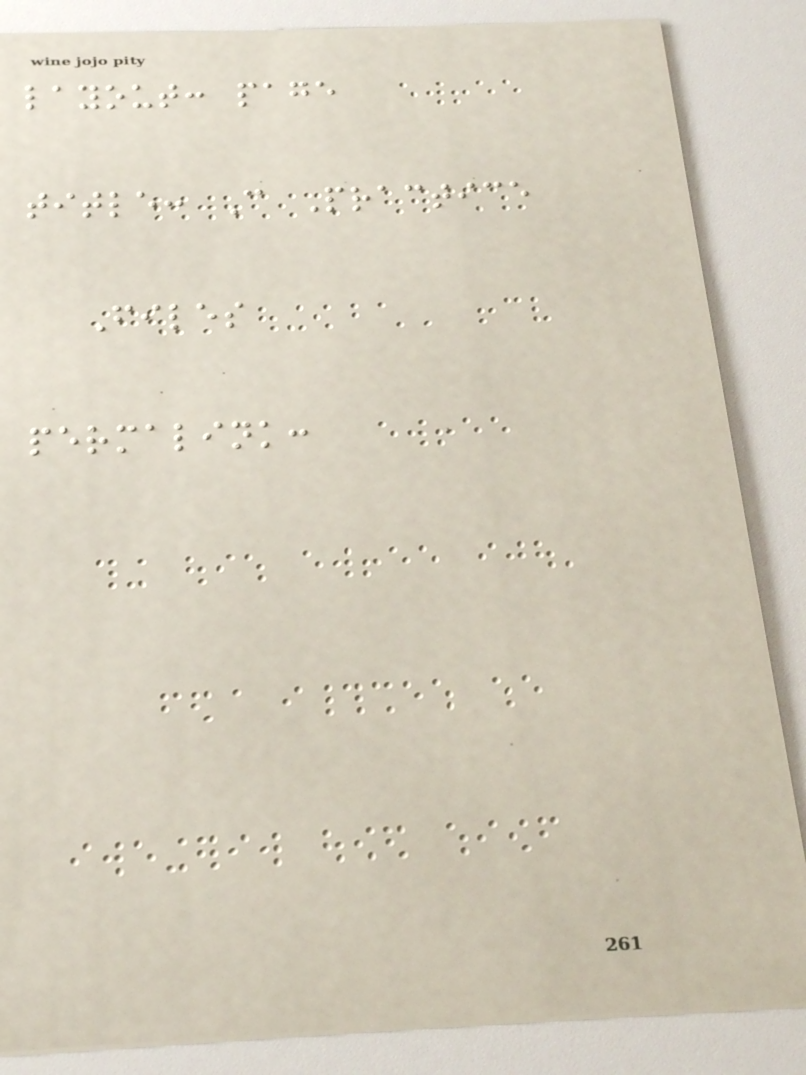layout: page
title: C Practice
Files
permalink:
